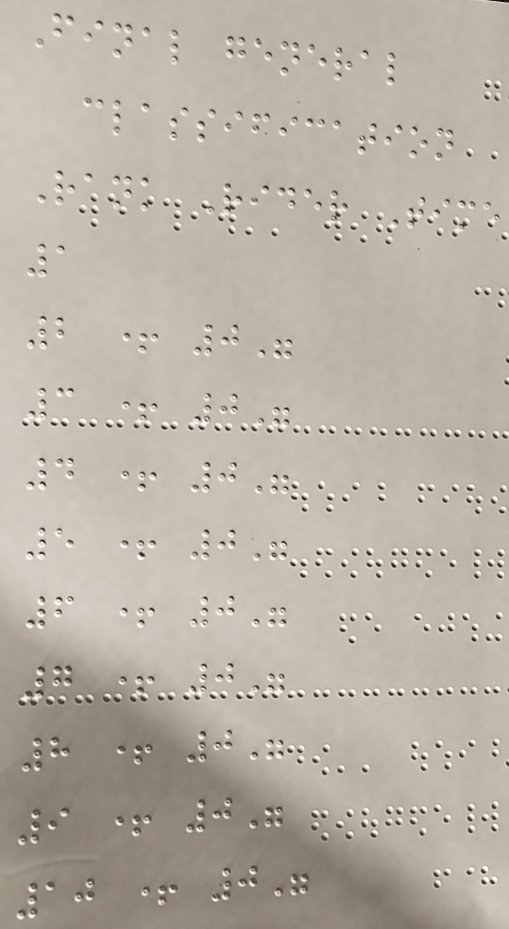Final general
classification
Rank Rider Time
1
2 + 0"
3 + 0"
4 + 0"
5 + 0"
6 + 0"
7 + 0"
8 + 0"
9 + 0"
10 + 0"
